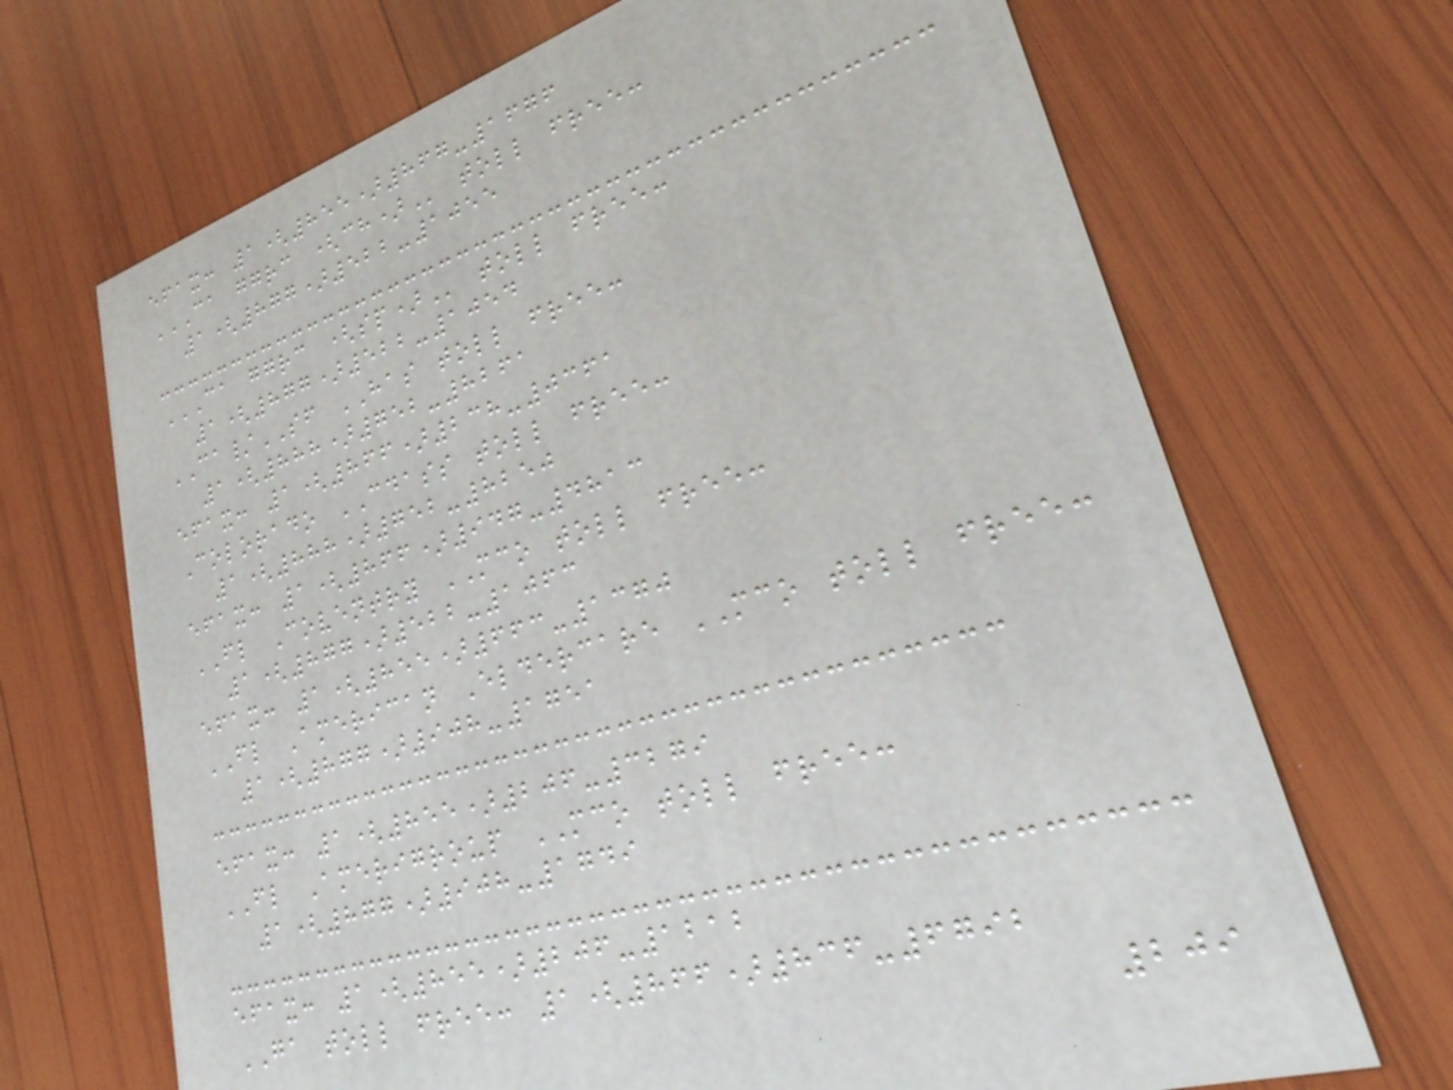efax: 1(855)867-1676
CA GGRC (CH) toll free:
1(877)522-1055
CA GGRC (SP) toll free:
1(877)522-1054
CA/SF HAS toll free:
1(888)752-8261
efax: 1(866)238-0361
Colorado CDASS toll free:
1(888)752-8250
efax: 1(866)947-4813
FL Coventry MCO toll free:
1(877)522-1063
efax: 1(855)663-1370
FL American Eldercare MCO toll free:
1(877)908-1751
efax: 1(855)206-3279
FL Amerigroup MCO toll free:
1(877)908-1749
efax: 1(855)206-1212
GA toll free: 1(866)836-6792
209
